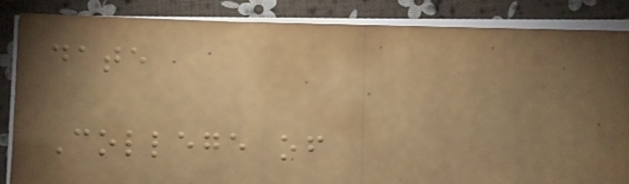date
College of
